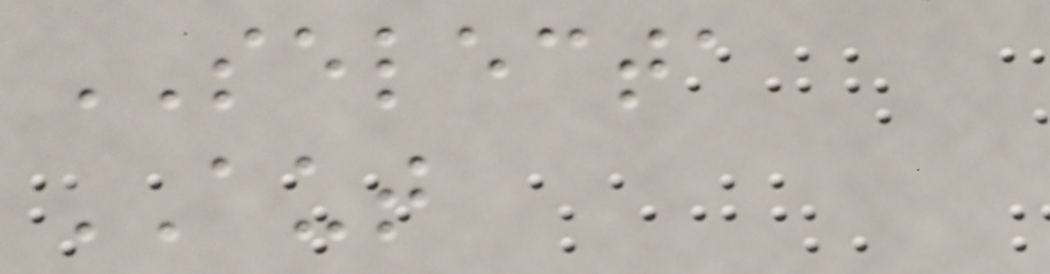SELECTA
AUT
